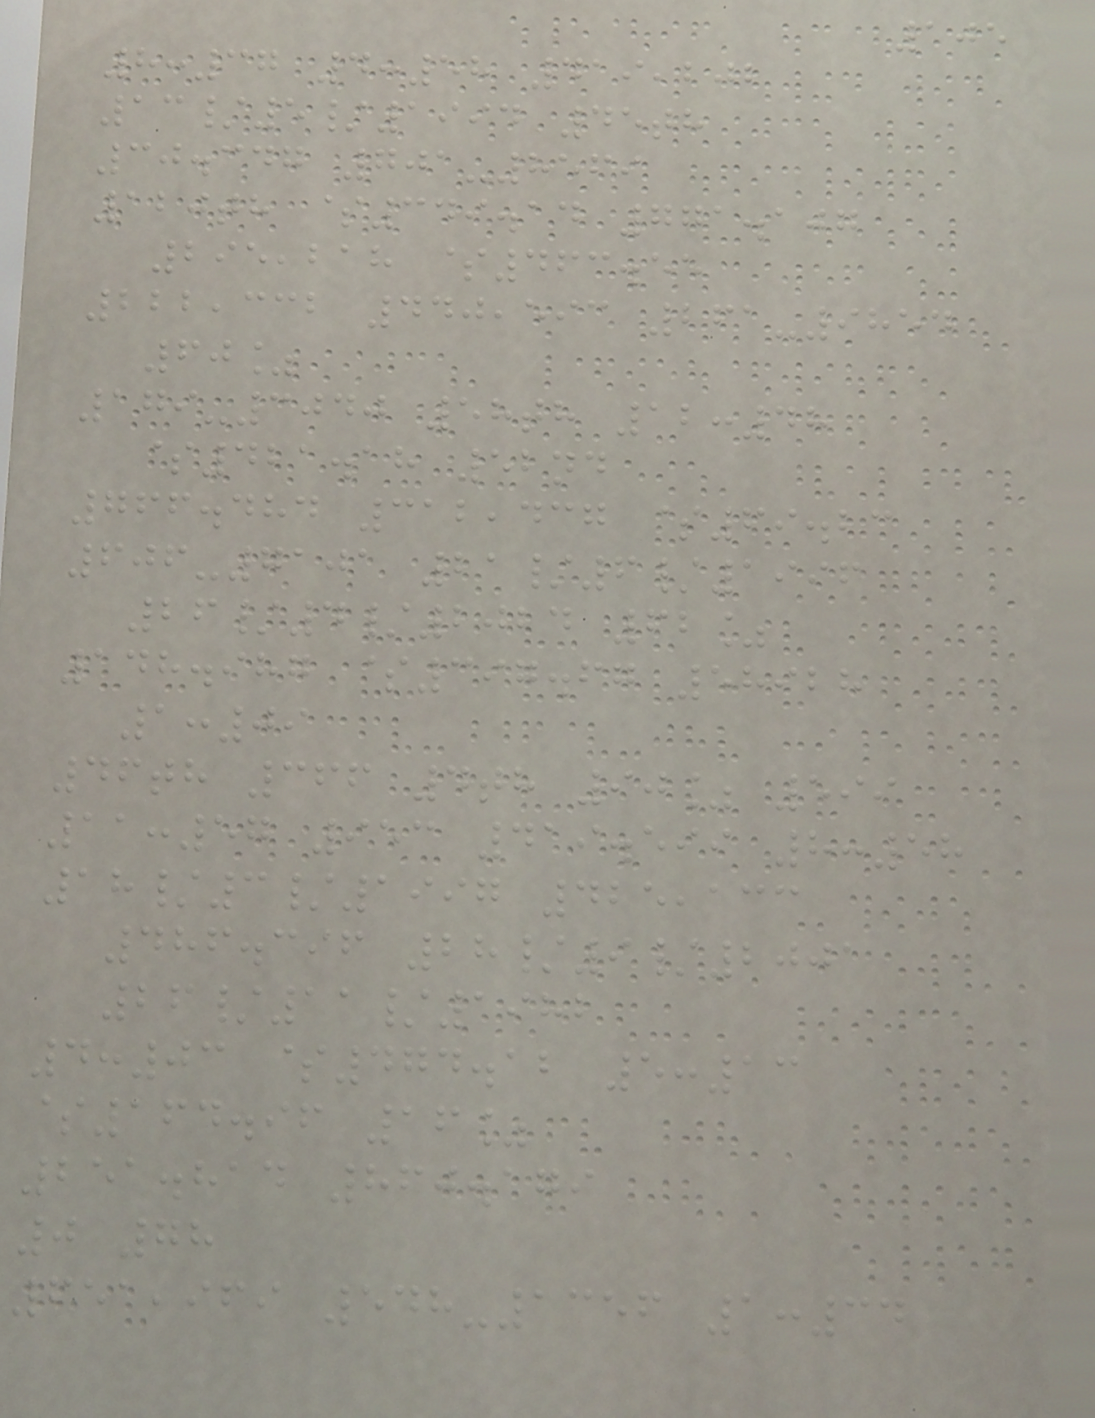105
8:37 4:58 419,202
13/5/1994 45th
30.347 701-8569
120th $349.14 771.107
295,218 $463.55
222,332 440,593 261-9854
60%
179-3040 58th 12:48
$421.18 52nd
766.484 312,437 $69.23
606-7101 21/6/1996
26/4/2024 62%
148.987 $397.67 58928
1:09
46th 366 4th 90% 599
11:57 953 419.599 8:58
18/3/1997 425,133
486.396 28/9/2001
26/11/1982
4:03 $474.12 5:13
$164.96 16%
251.814 860.179
0 78
651,969 548-1356 1:34
